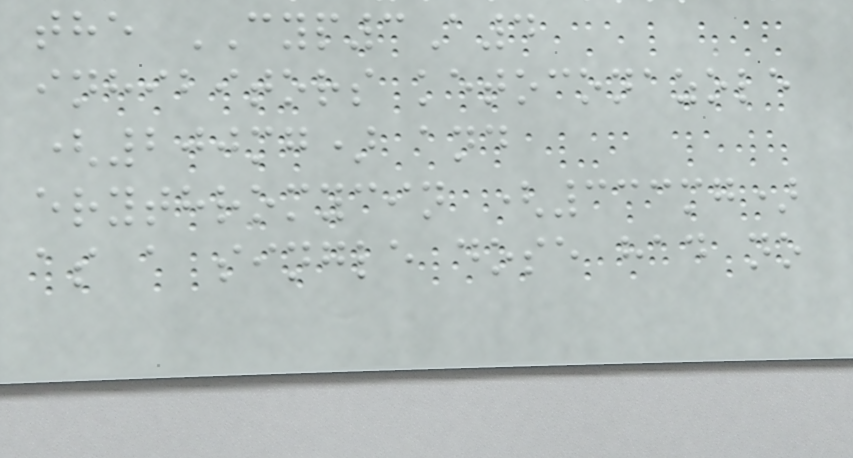the CYP3A4
inhibitors ketoconazole
(200mg) and
erythromycin (333mg)
as a single dose had no
